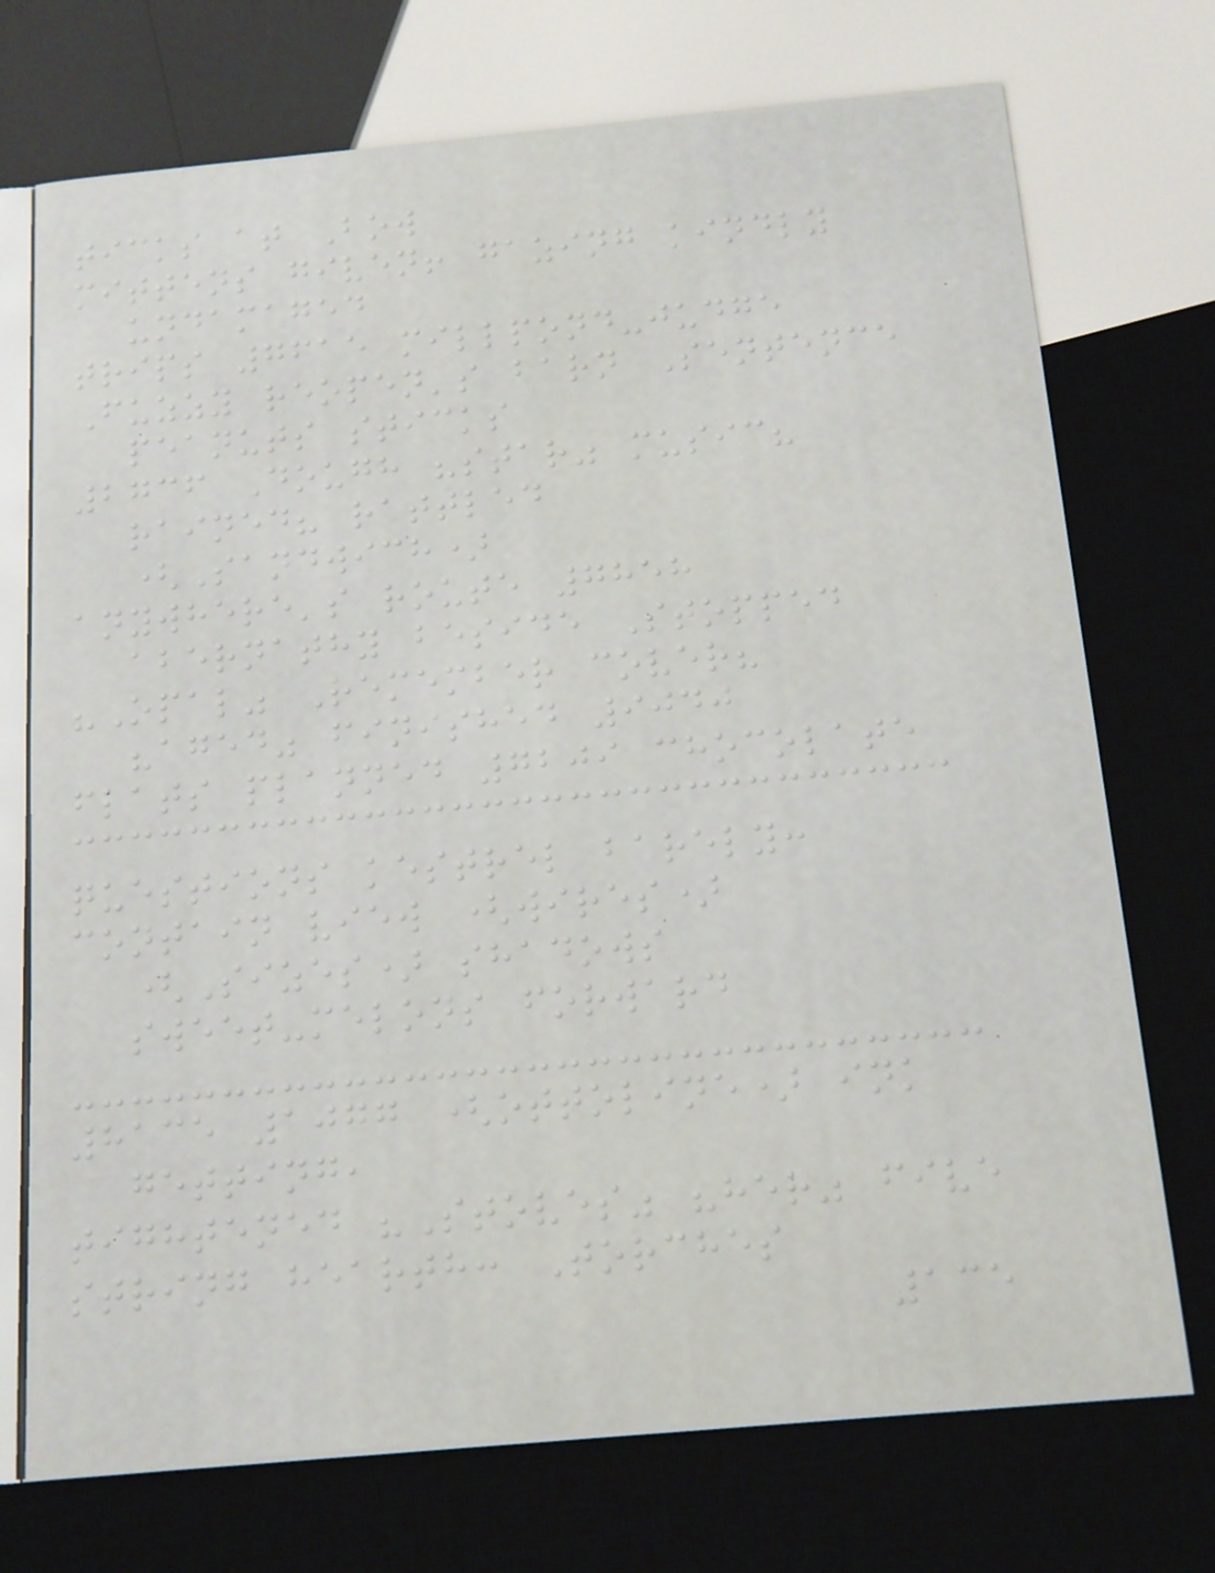ticks at Bow
mittens given! gazing kindly
undamaged
trips 7615 millpond-judge
Fuzzy reopen's barn Sentence
peanuts sticks
2736 Dough "star" music?
rained? rattled
(Sandwich)
anywhere's route 7858
abernathy beside Stopped
"Opal" Remember cover?
"aged" finished 9040
flats planned 7209 chocolate
questions kestrel barely:
contain view (wires)
(Sizes) shadows
sweet-melons forward
8135 1077 (ottoline) ink
getting,
tightened "Stoves" "her" five
string hearth: Torches
135
